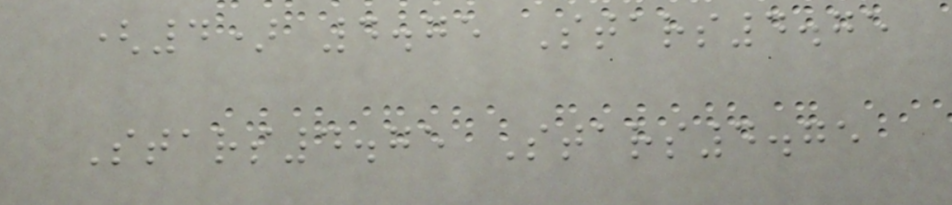(4) 4.75 Stars4.75
Stars4.75 Stars4.75
